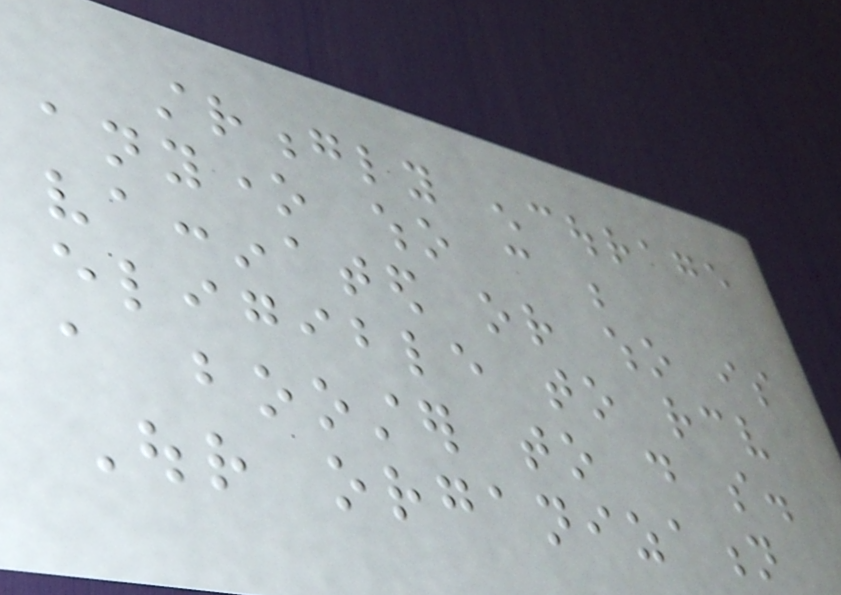strongly encourage
anyone who can be
vaccinated or who is
eligible to receive
a booster to do so.
Our organization
